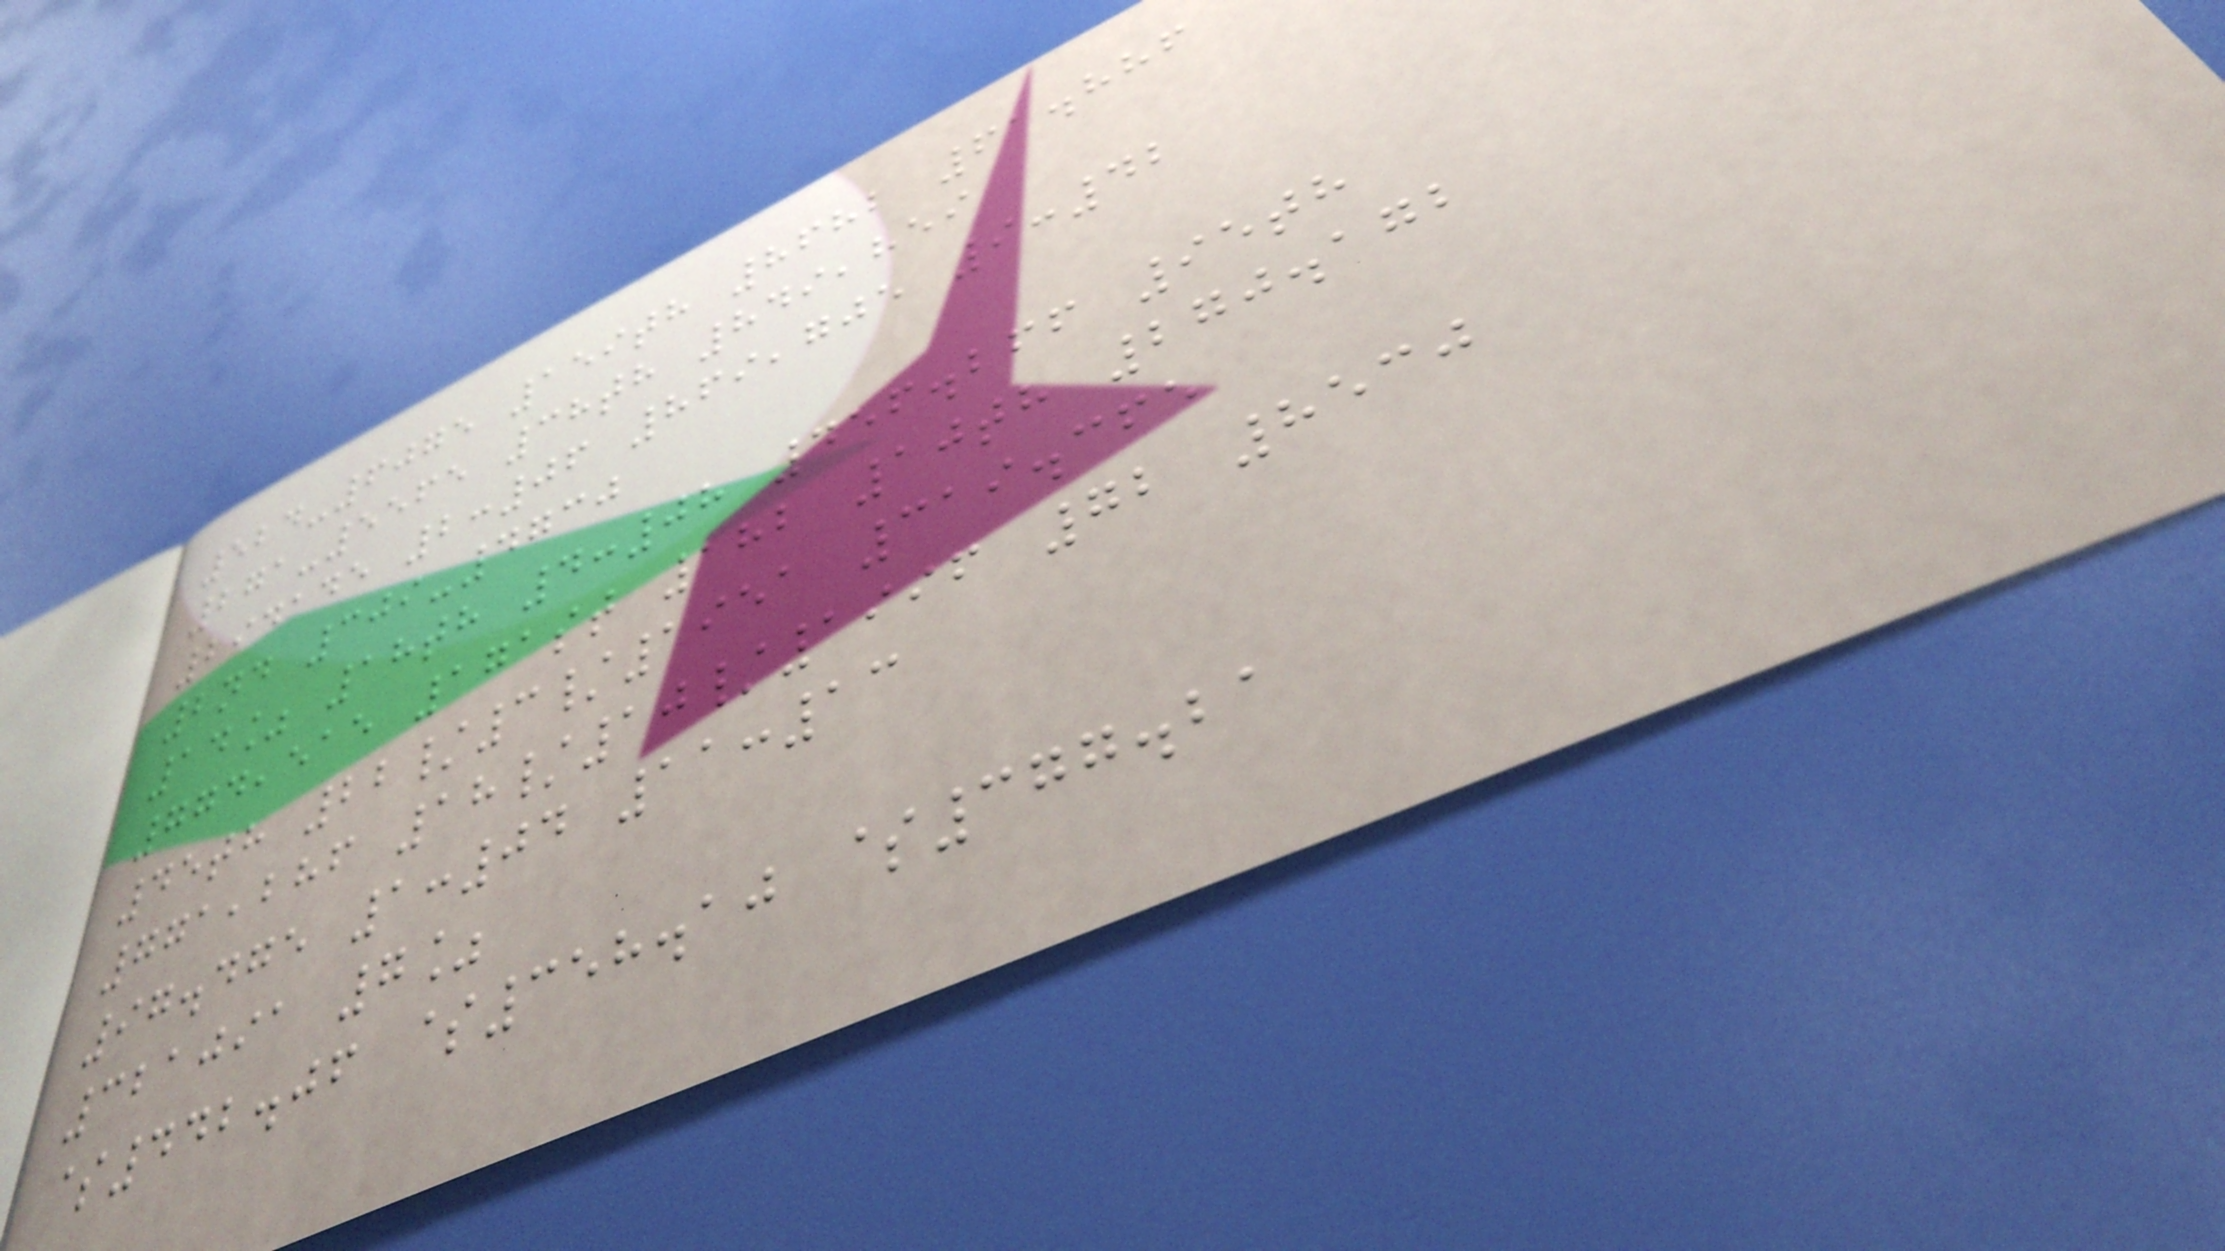524-6075 159th 8682 61.886
271-5565 38th 849,859
294145 2:06 869,705 9:42
2nd 309-4730
14% 18th 4:08 456.266 95th
774,515 171st 182 10th 270.172
45th 22/3/1951 319.365
771,286 18/10/1996 72 8530
97.475 1:04 11:13
321091 7%
$442.06 $358.10 $377.21
